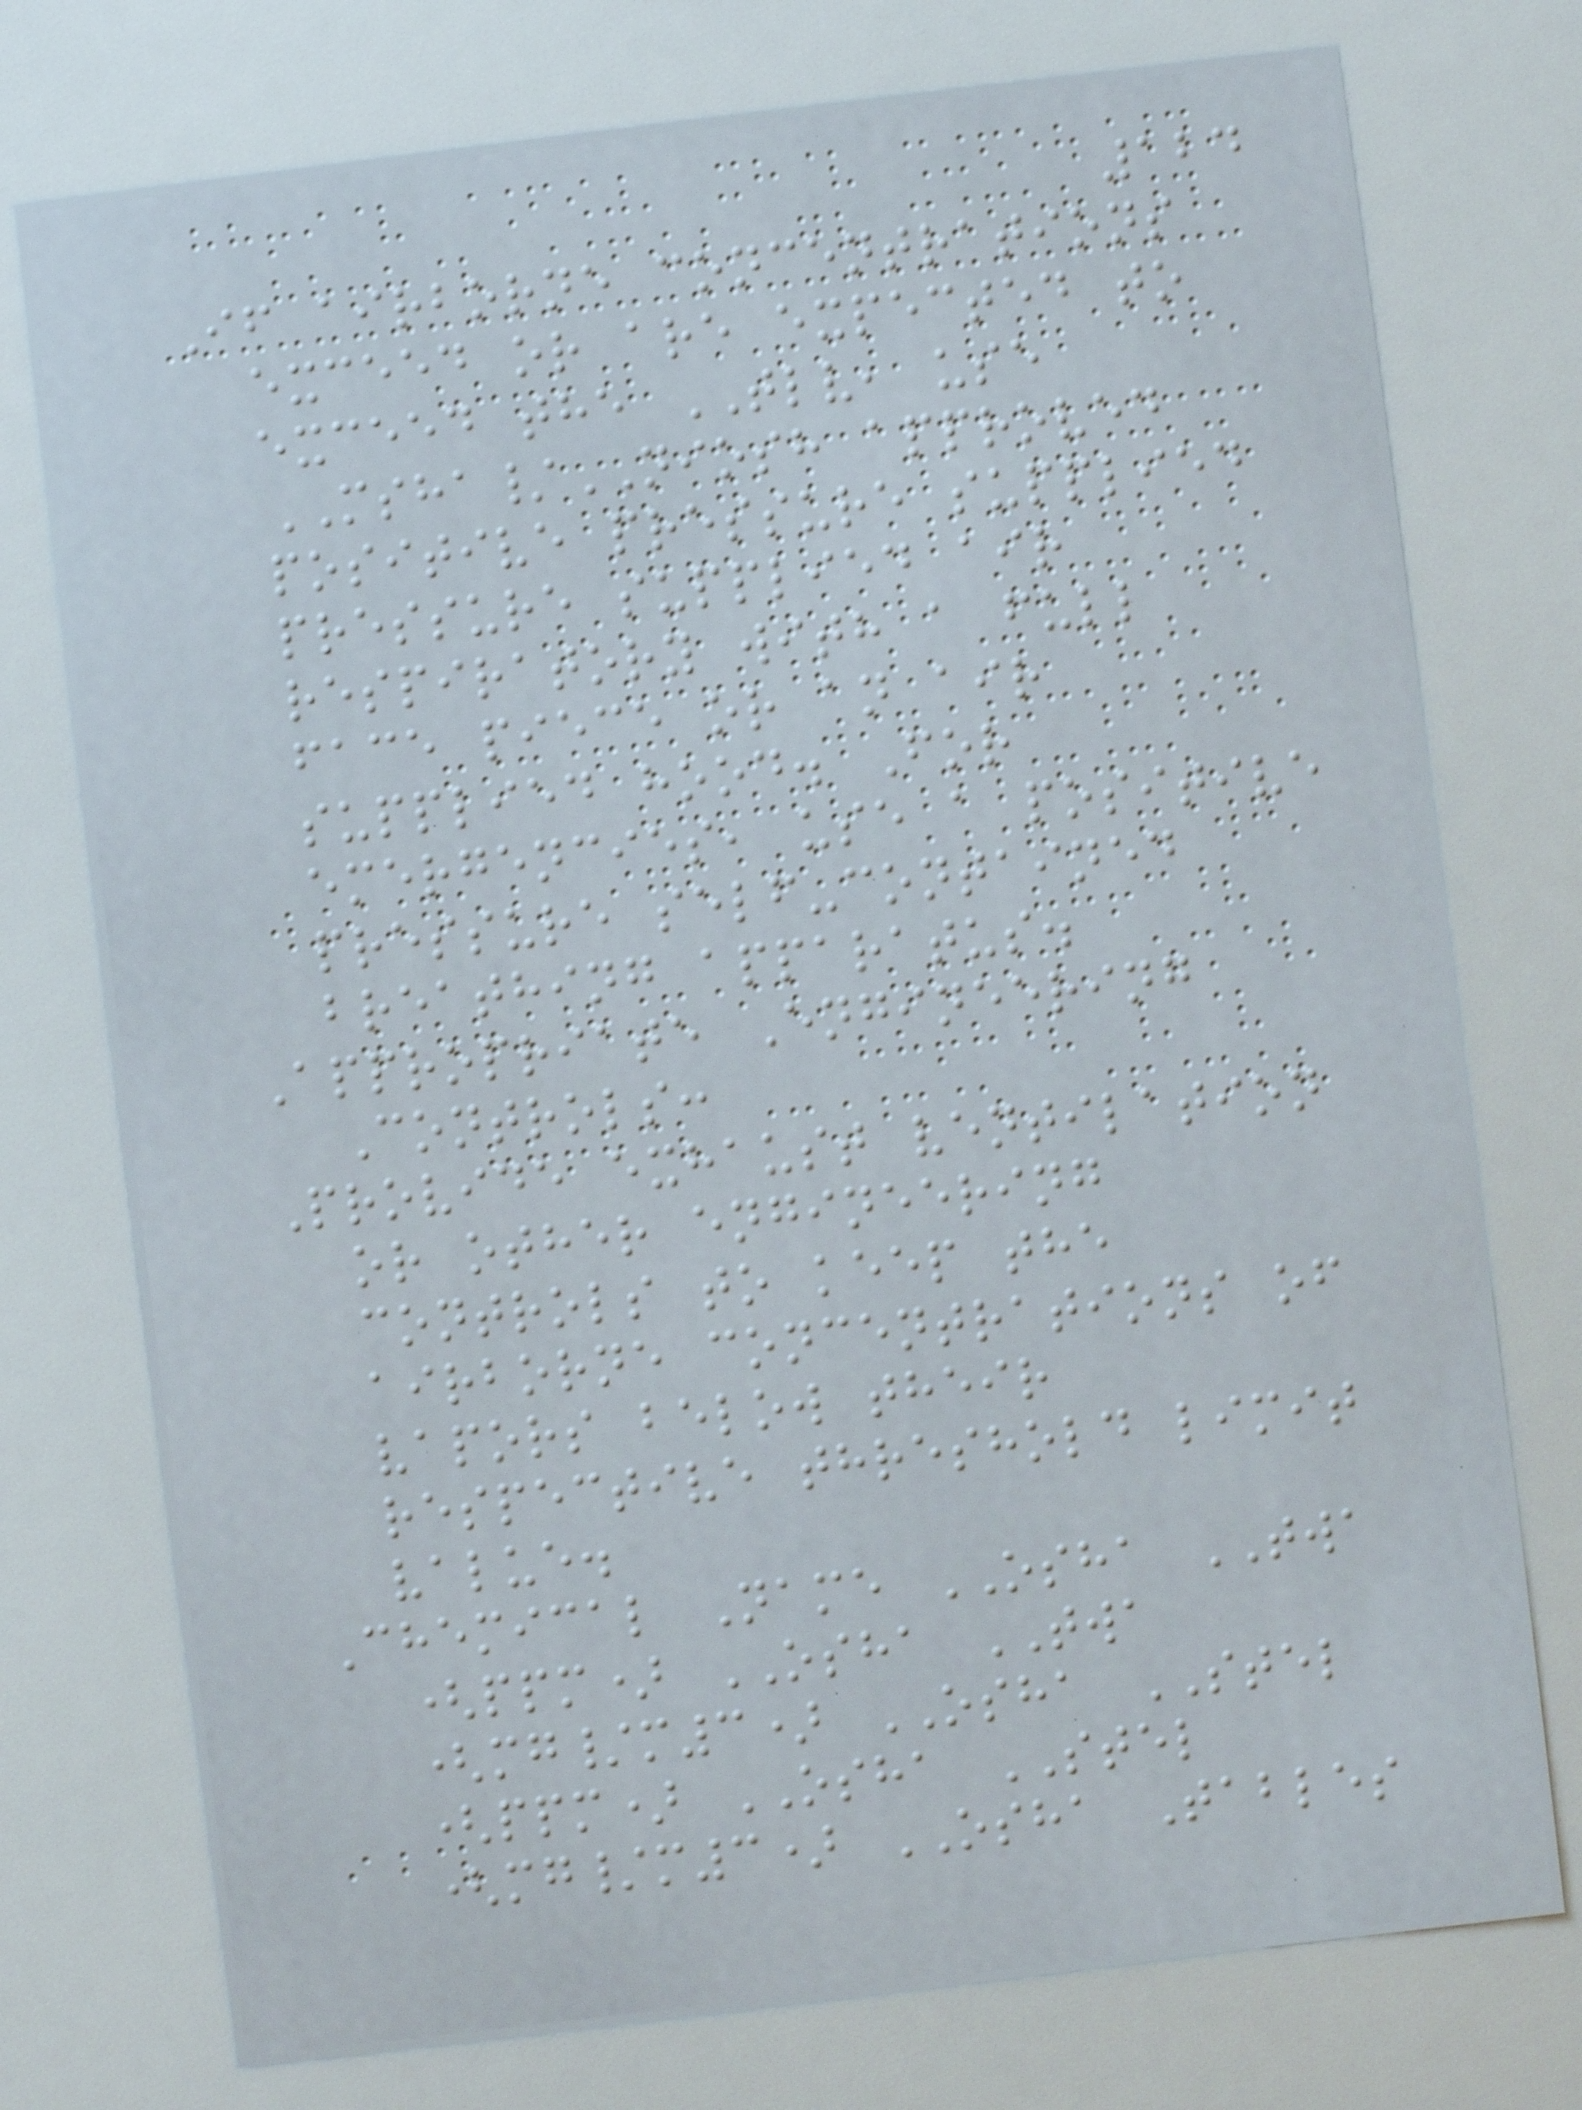124
If airborne concentrations
exceed or are expected to
exceed the TLV, use
MSHA/NIOSH approved
positive pressure supplied
pressure supplied air
respiratory with a full
face piece or an air
supplied hood. For
emergencies, use a positive
pressure self-contained
breathing apparatus.
Appropriate Engineering
Controls:
Provide exhaust ventilation
or other engineering
controls to keep the
airborne concentrations of
vapors below their
respective threshold limit
value.
Chemical Name OSHA TWA
(ppm) OSHA TWA
(mg/m3) OSHA STEL
(ppm) OSHA STEL
(mg/m3) OSHA Tables
